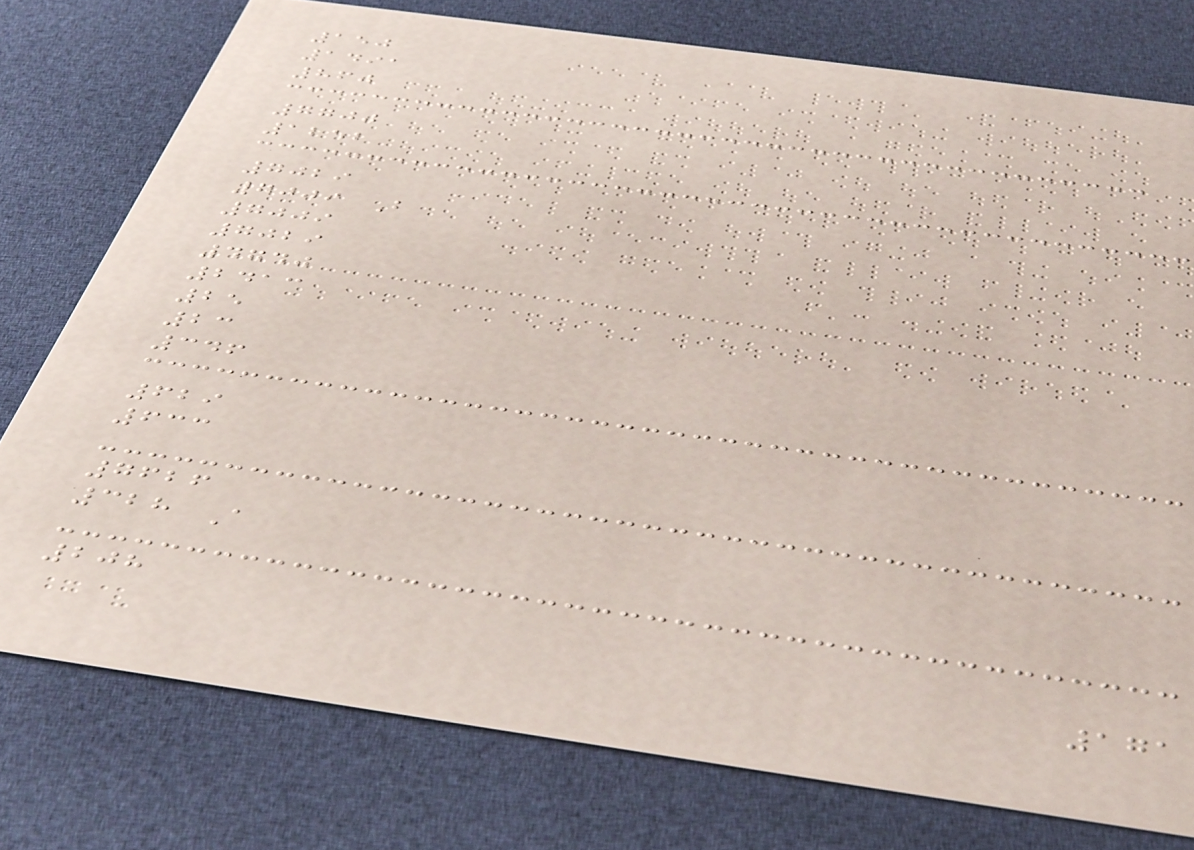150
1491
860
7700
1252
7029
7009 B
7009
7029
4740
2413
25
23
346
629
633
7626
328 A
208
171
